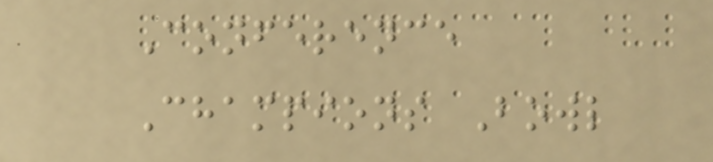Conference
Champions Bowl
